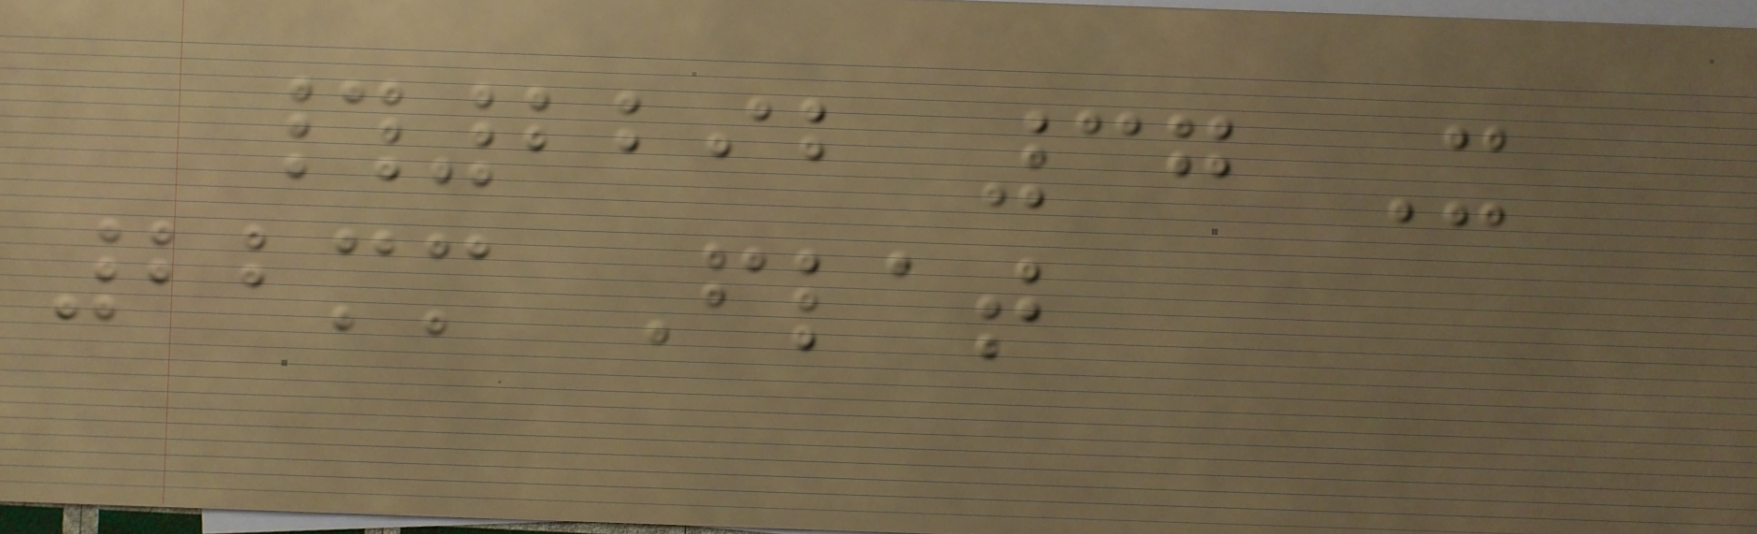#2292 37 X
22mm Flat
